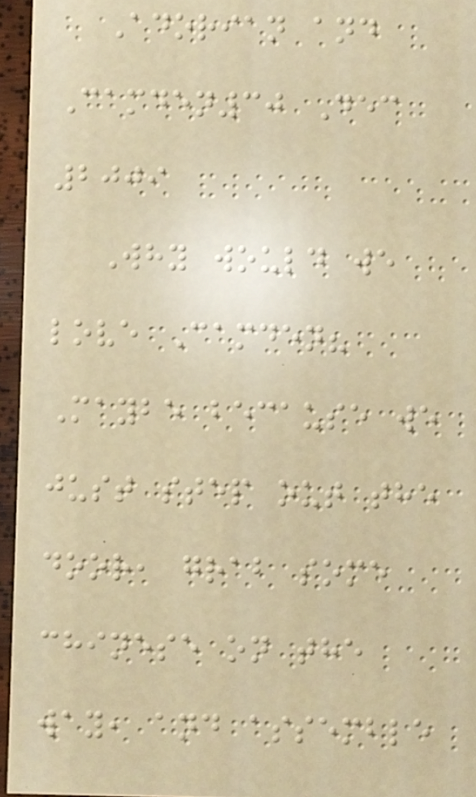Adorian and
Camden30 Dec
2009
Why would we
love Camden?
Maybe because we
just step out the
door, grab some
chinese on the
way, and assemble
